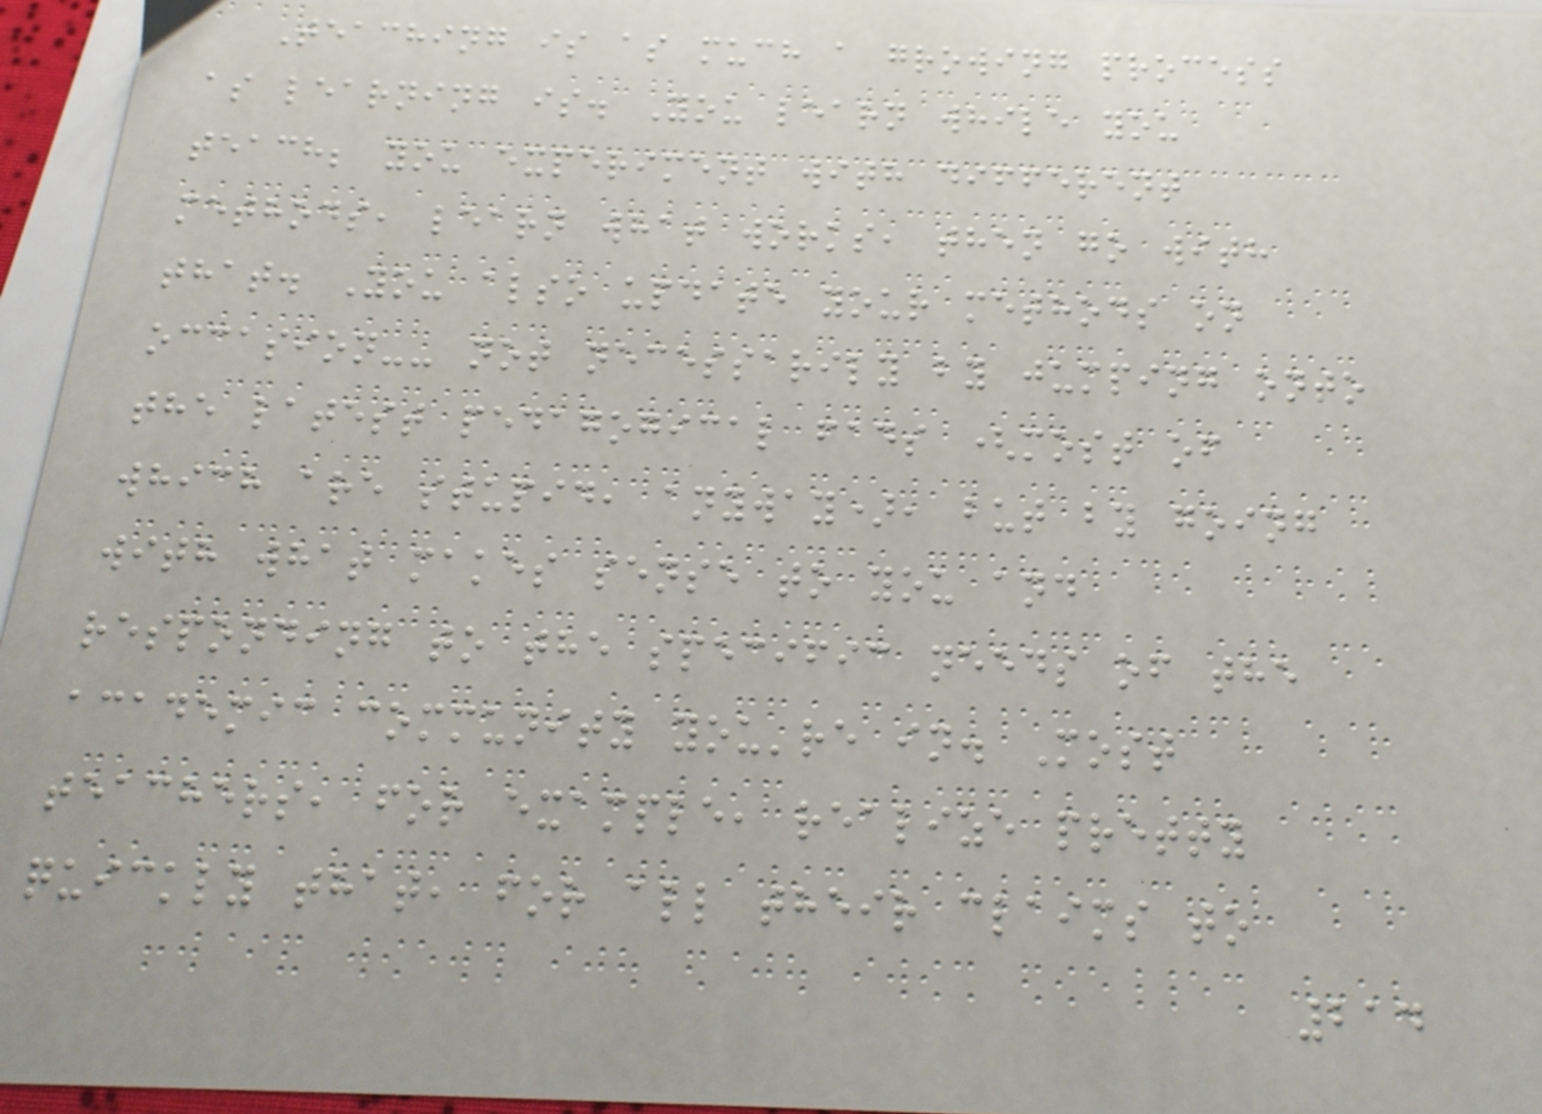Teaching is as much a growing process
as learning is. You learn while you
teach; you experiment with different
methods, learn what works, then go with
that. You also update your methods on
occasion-- not necessarily by jumping onto
the latest pedagogical fads (most of
which are stupid, anyway), but by going
with what makes sense to you and
responding to the specific needs of the
academic community you're in. Most
teachers, for example, realize pretty
quickly that, for all their claims to
214
